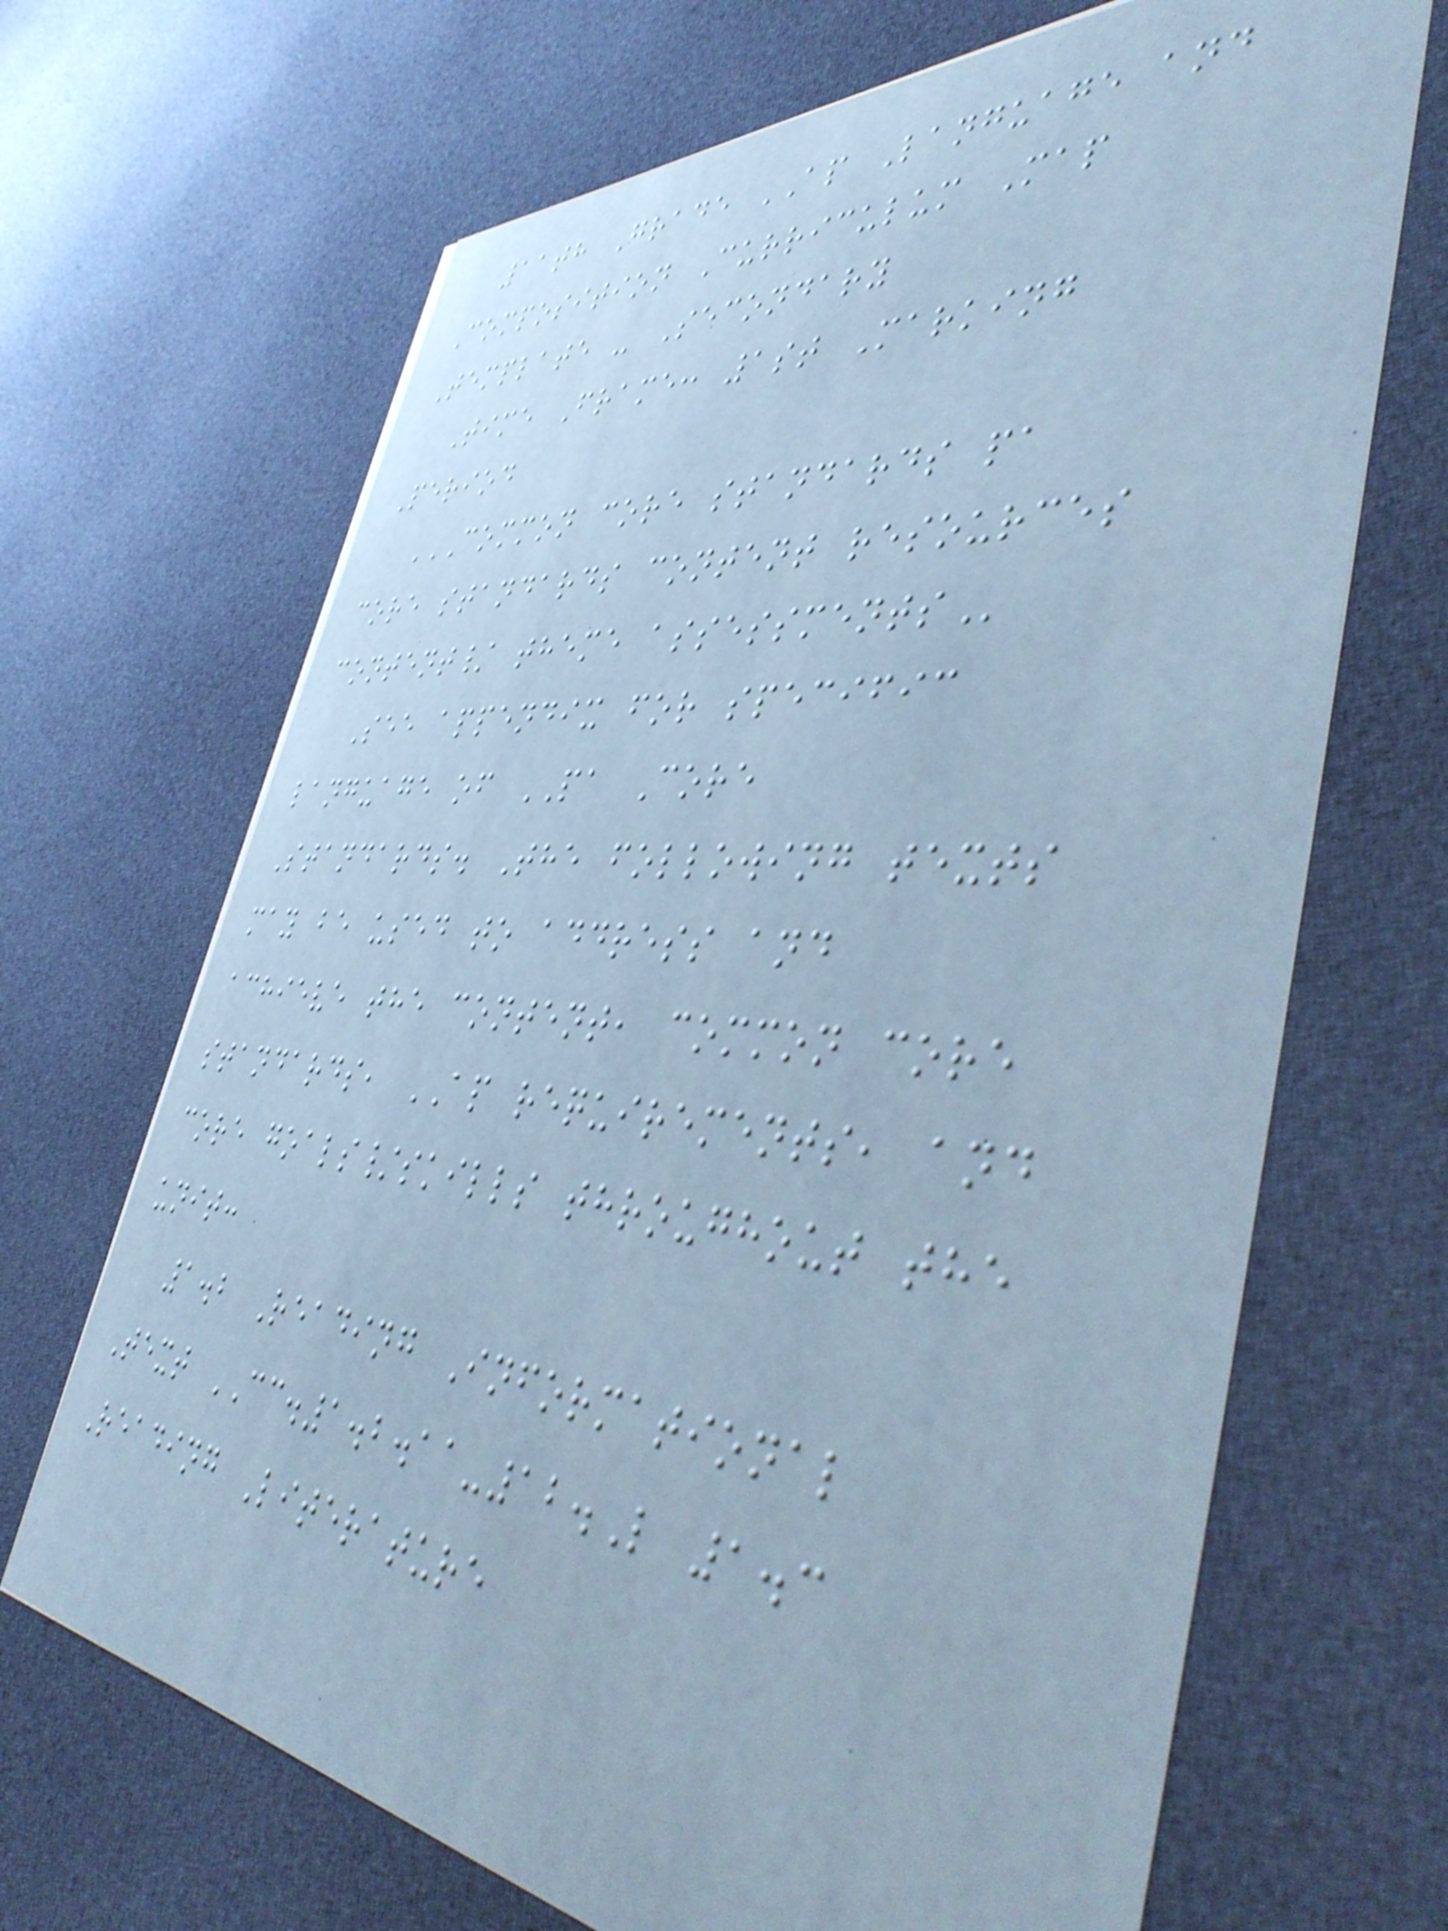11th Grade AP Language and
Composition Curriculum Map
Template - Secondary
Time Frame: 1st Marking
Period
COMMON CORE STANDARDS PA
CORE STANDARDS CONTENT RESOURCES
CONTENT/ THEME ASSESSMENTS
See appendix for specific
language of PA Core
Standards. The following texts
may be used to address and
achieve the content, common core
standards, AP requirements, and
core goals/skills throughout the
unit:
1.2 Reading Informational
Text CC.1.2.11-12.L 1.3
Reading Literature
